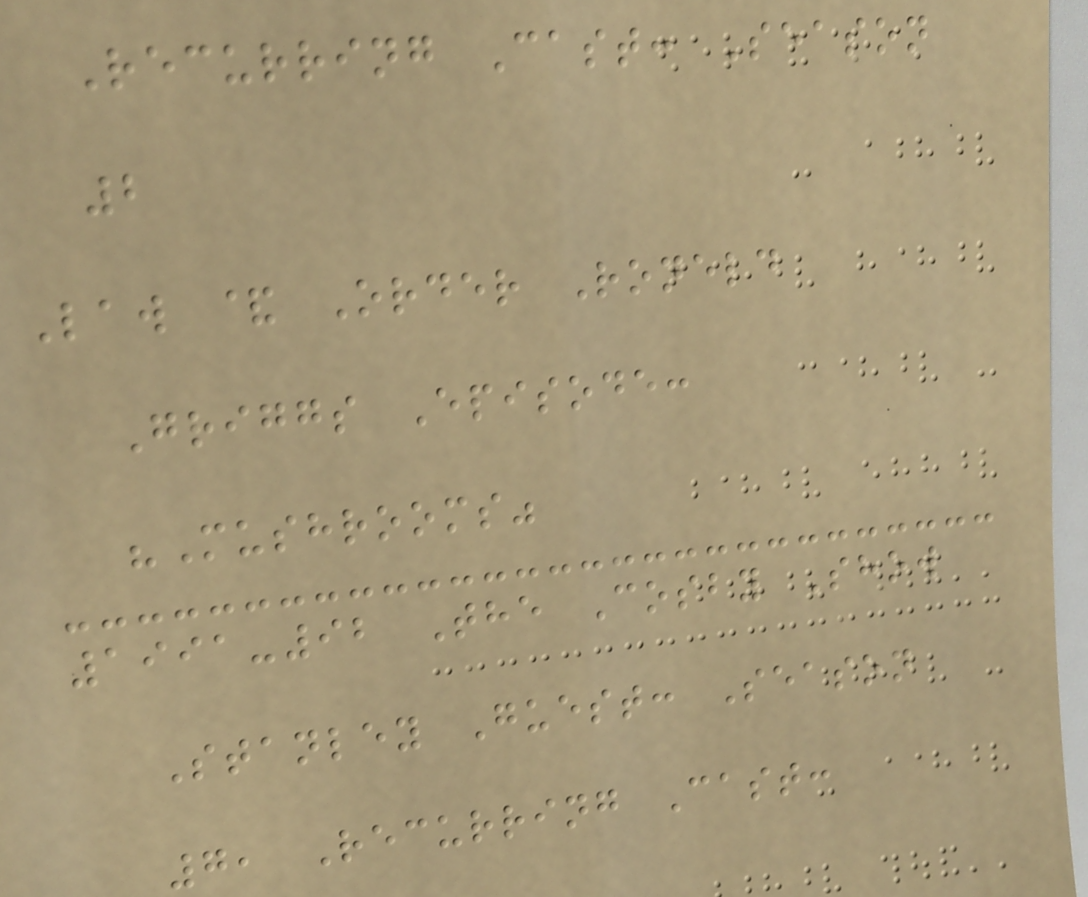Recurring Cast: Season
2
Law & Order Roneld
Griggs Episode:
"Mushrooms"
1991-92 The Cosby Show
Stanley Guest: Season
7, Recurring Cast:
